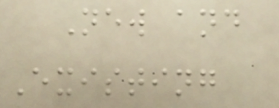New and
Existing
